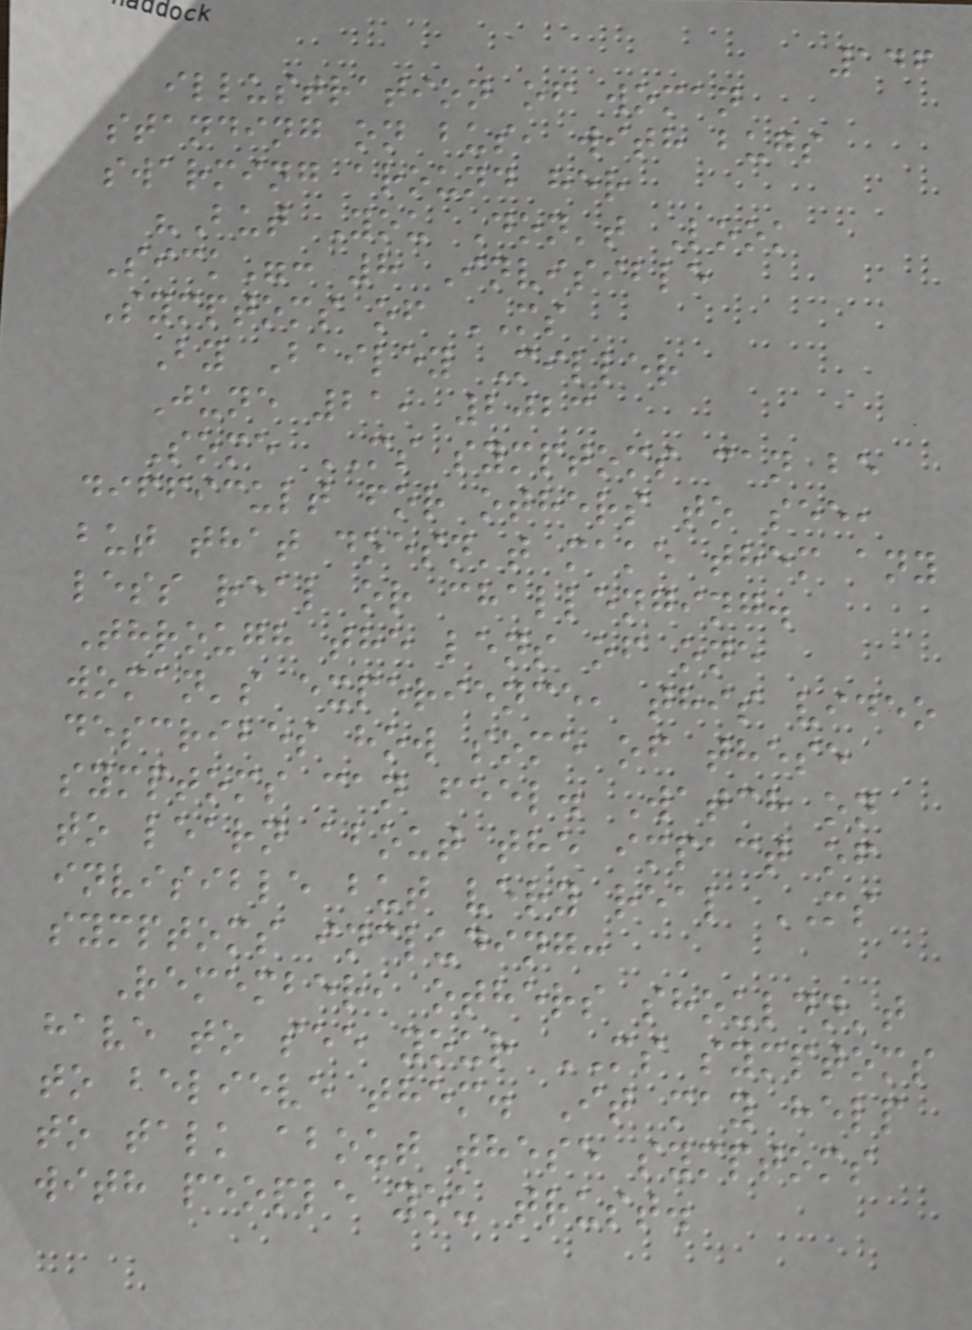146
illustration of woman
standing on bus, with bugs
swarming around her
"But You Don't Look
Sick": 8 Invisible
Symptoms of MS
By Bailey Miller
June 21, 2023
Some MS symptoms can be
difficult for others to see,
but that doesn't make them any
less real or challenging.
Through the lens of one
woman's experience, this video
describes how some of these
symptoms can feel. Watch on
to learn about the impact of
invisible but very real MS
symptoms including:
Remember, others shouldn't
have to see your MS symptoms
to believe them. It may help
to talk about these symptoms
with people you trust.
